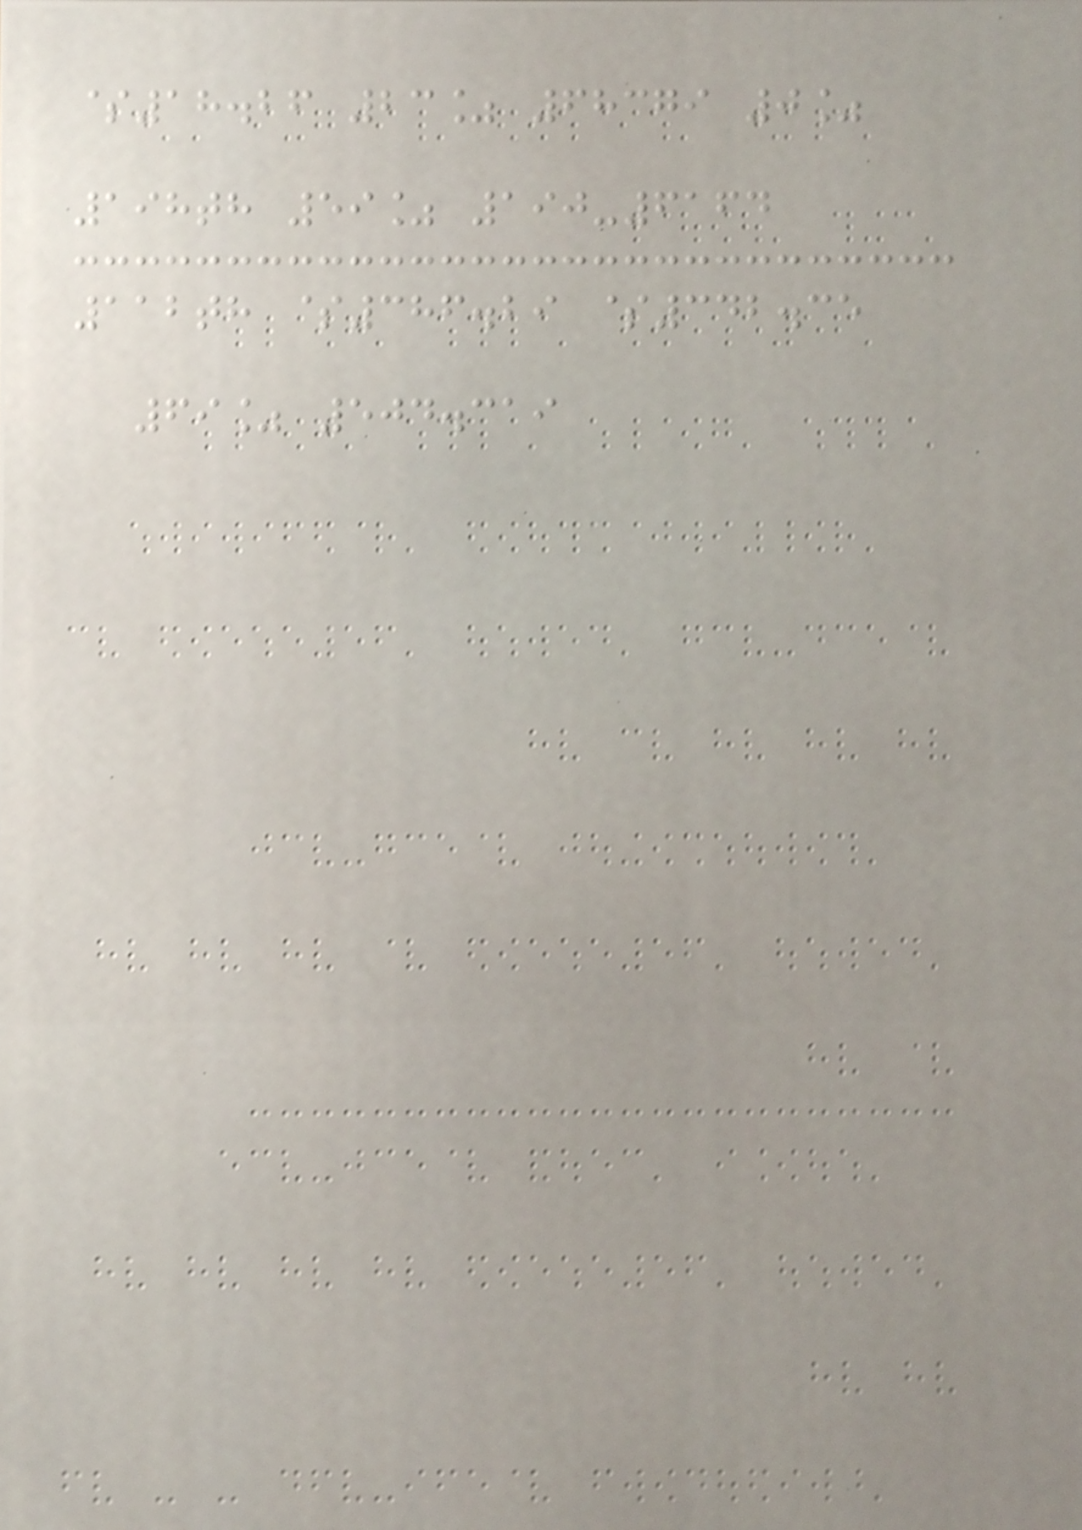$18.26 23% 68379 0%
198th 59% 190-6164
112th $386.29 $342.35
69% 504.319
